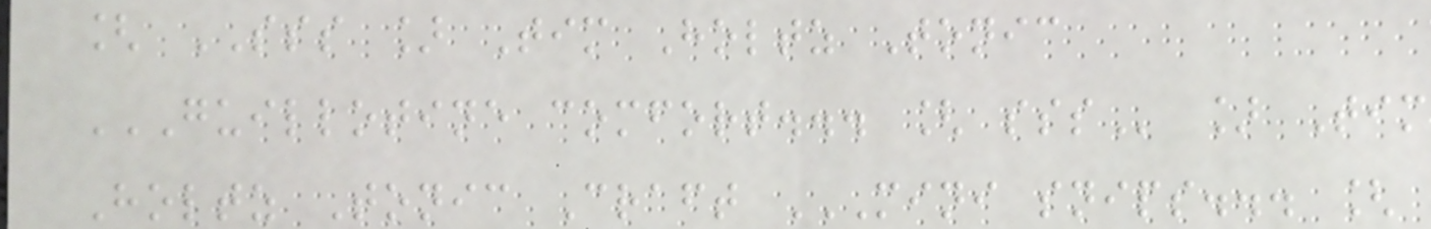[ SSS ] Tim Holtz Tonic
GUILLOTINE COMFORT... [ SSS ] Tim
Holtz Tonic Craft MINI SNIPS... [
